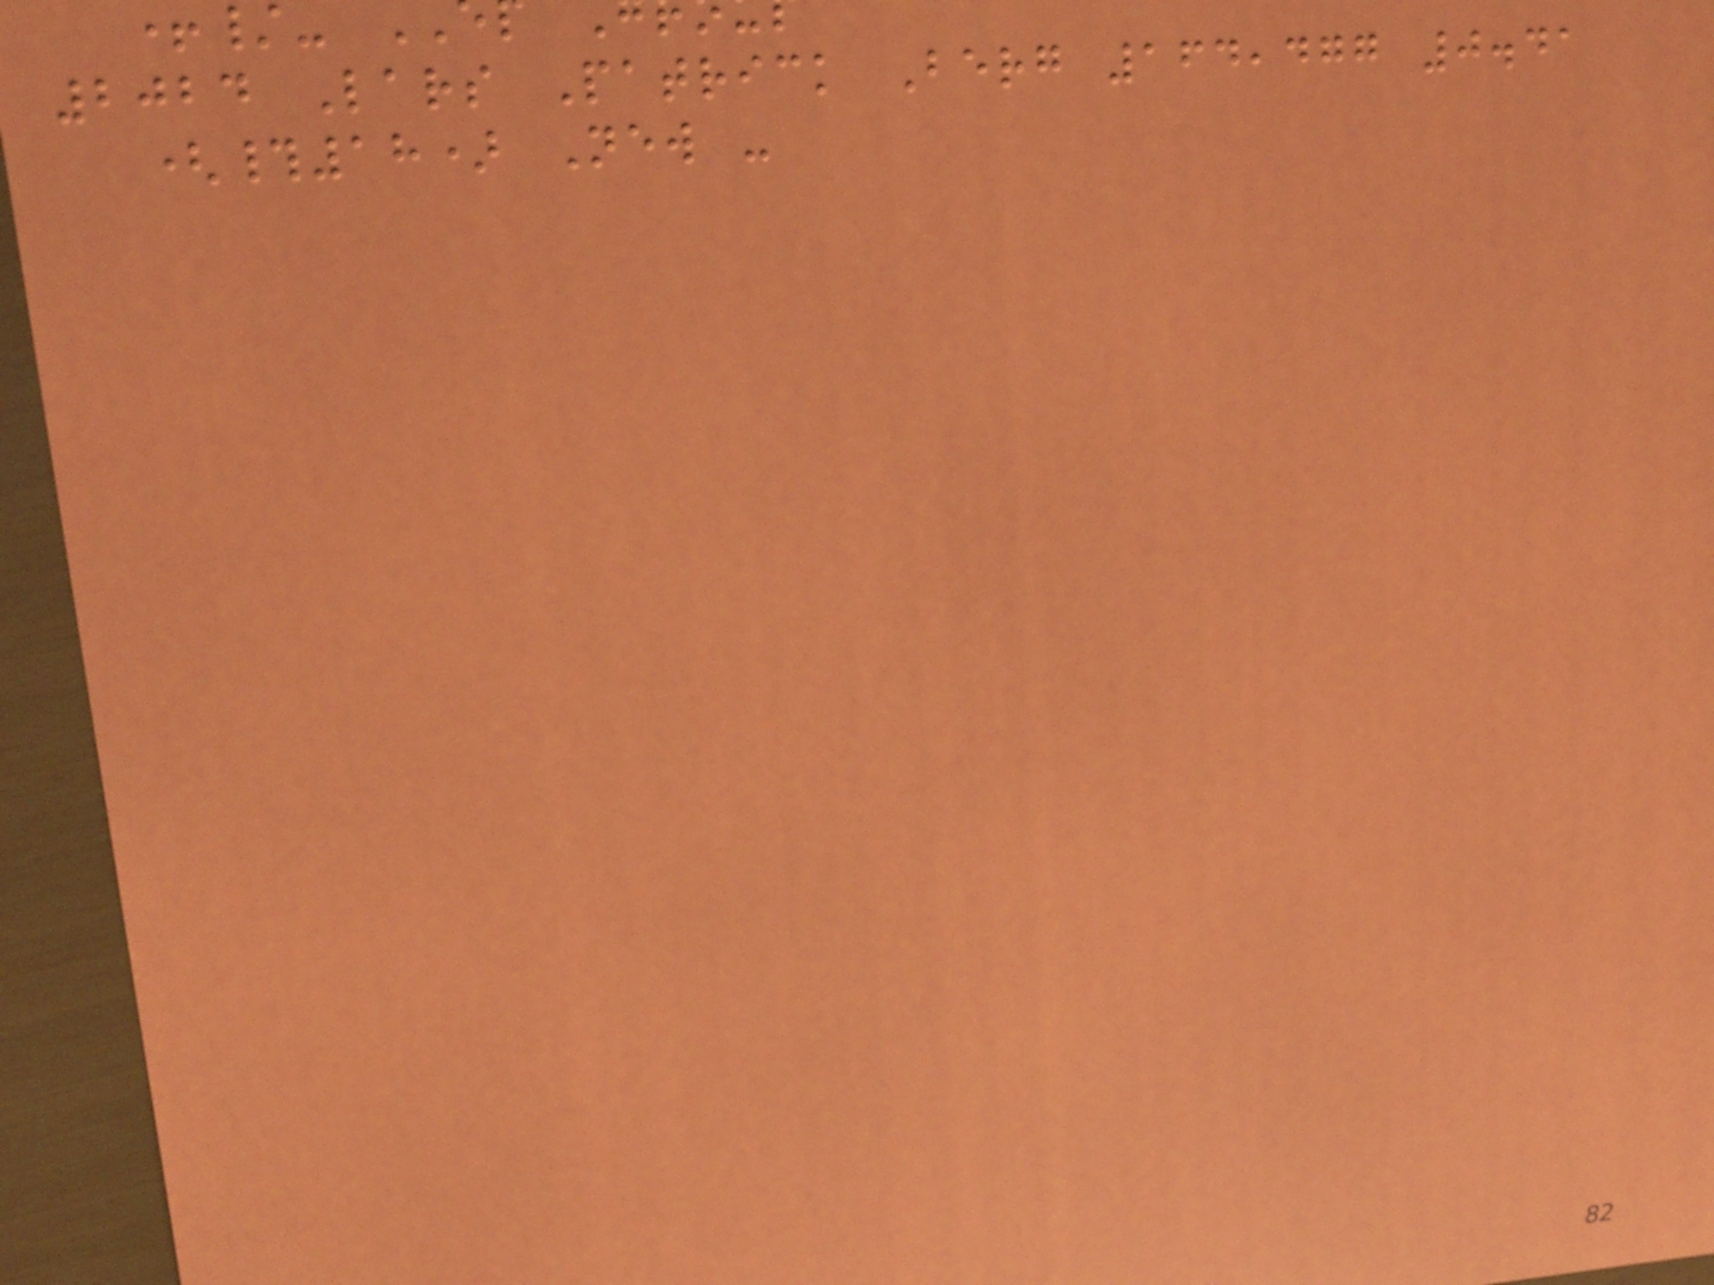+/-
2024 Lars Patrick Berg 164,477 0.41
(#18) New -
